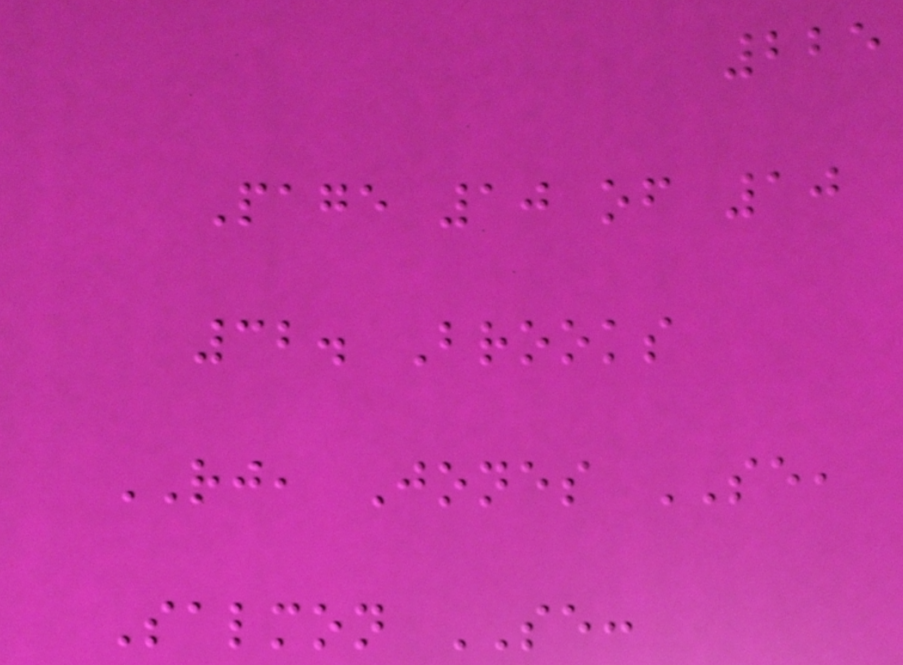225
Page 10 of 10
32. Brooks
RJ, Jones SE,
Salmon SE:
